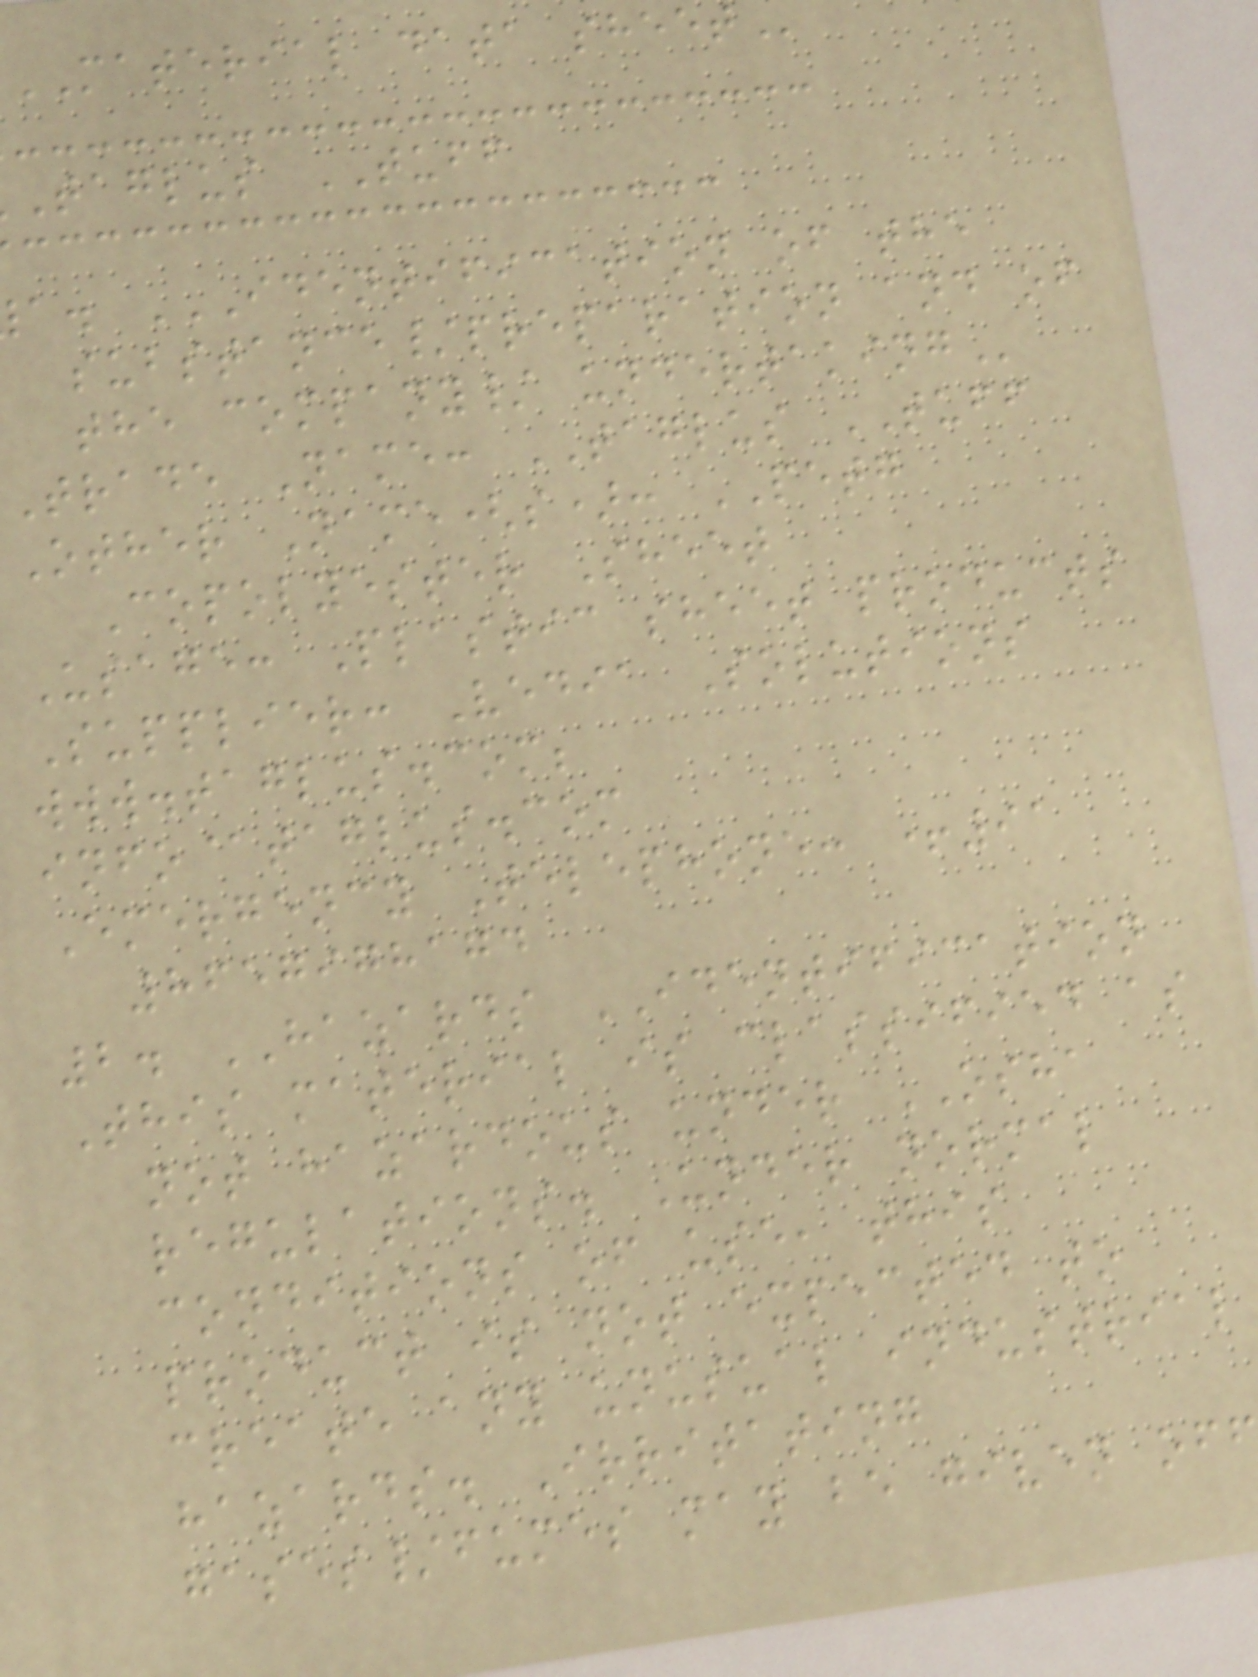MATERIAL data
taglus TUFF
substance/preparation and of
the company/
Trade Name: TAGLUS TUFF
Other Name(s): PETG
Copolyester Sheet
Usage: Plastic sheet products
Supplier: Vedia Solutions
www.taglus.com;
info@taglus.com
Emergency Telephone: +91
8657978174
2. HAZARDS IDENTIFICATION
This material is classified as
not hazardous under OSHA
regulations. Under normal
conditions of use, this
product is not expected to
create any unusual industrial
hazards. Irritating
gases/fumes may be given of
